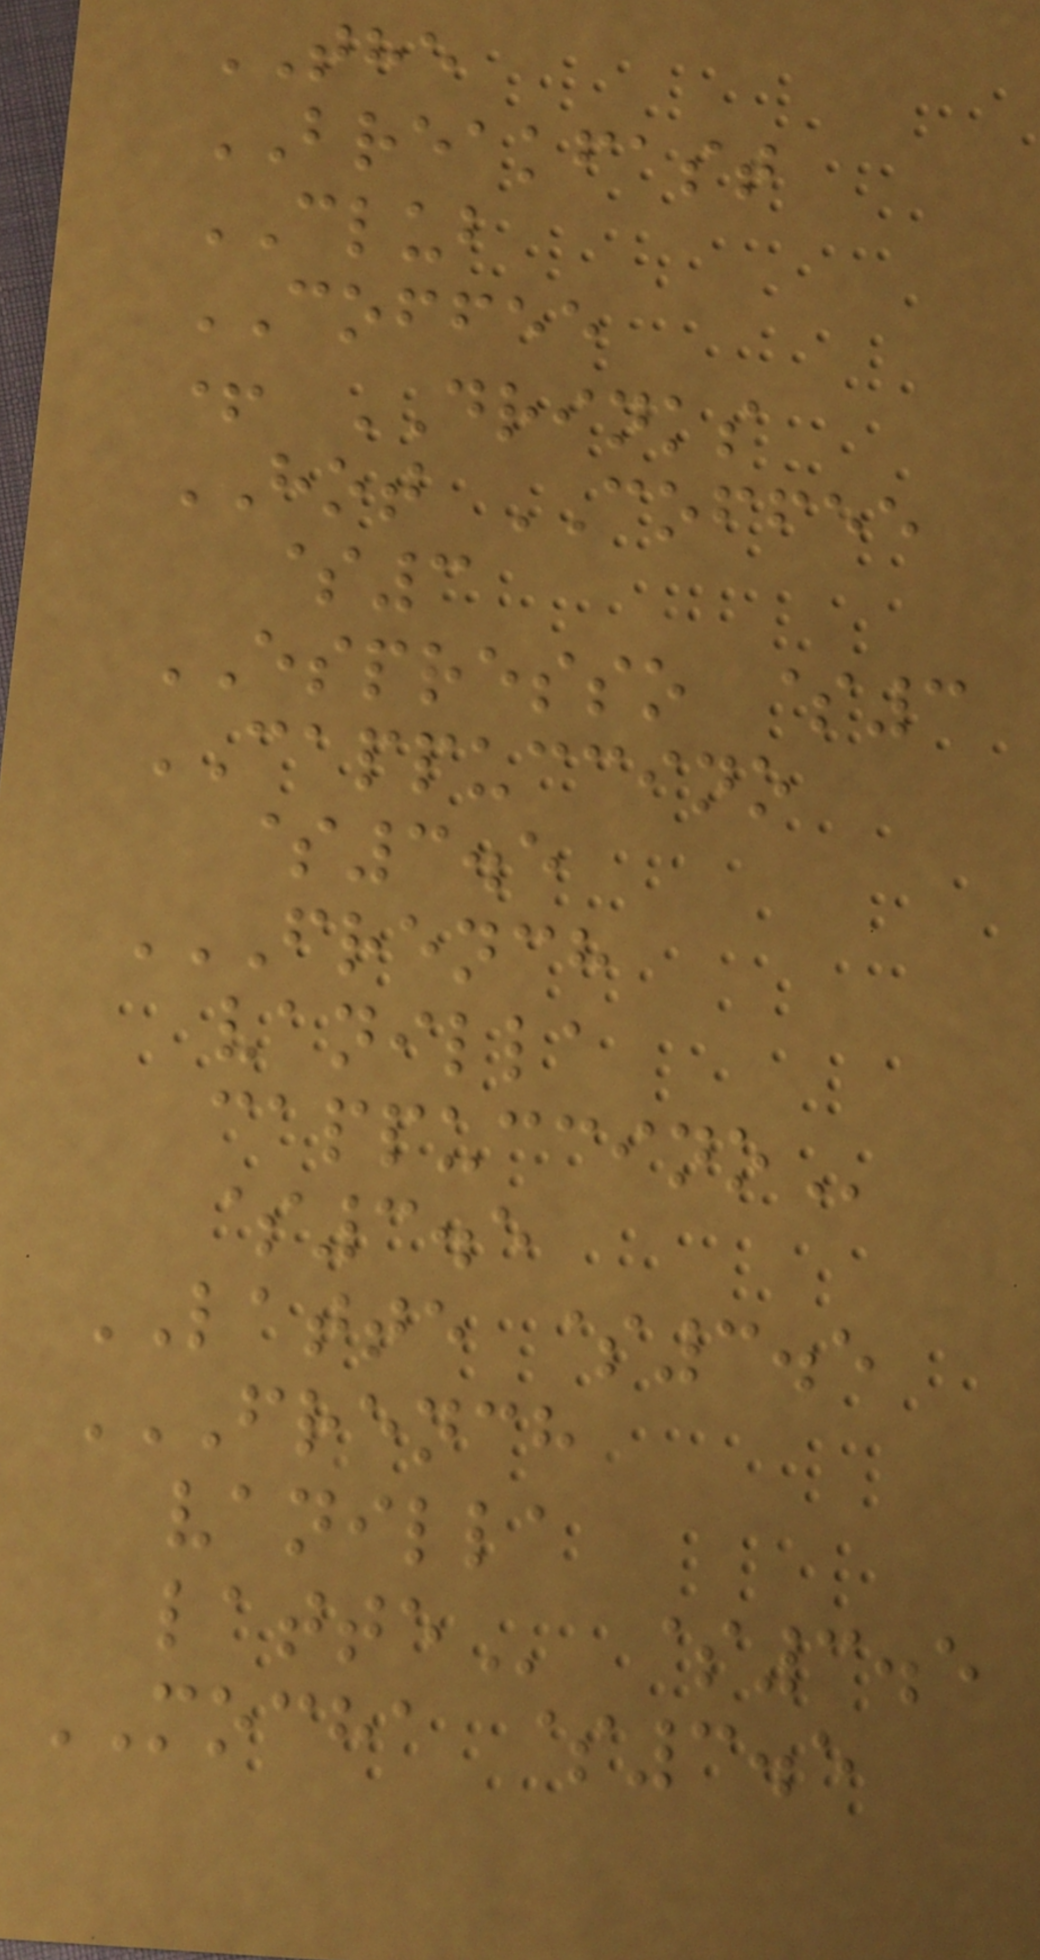THE
BREAKFAST
CLUB
COFFEE
+ DRINKS
HOT COFFEE
$3
ESPRESSO $3
CAPPUCCINO
$3.5
FRENCH
VANILLA
CAPPUCCINO
$3.5
LATTE $3.5
FRENCH
VANILLA
LATTE $3.5
MOCHA $3.5
